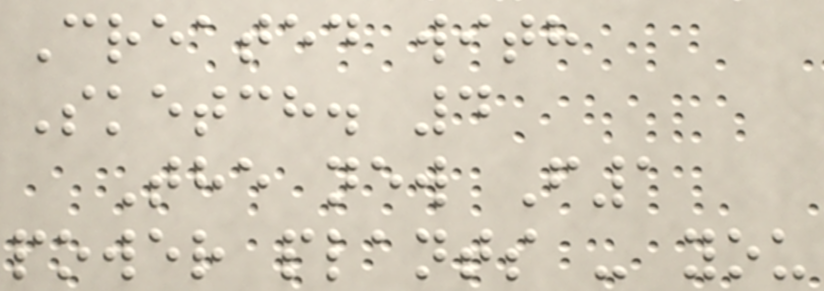Created with
Sketch. 4
The new F1
power plants - you
